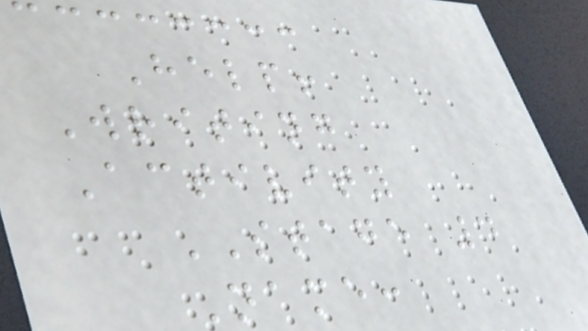Help!
Writing
Activity
STAGE 4
Name:
